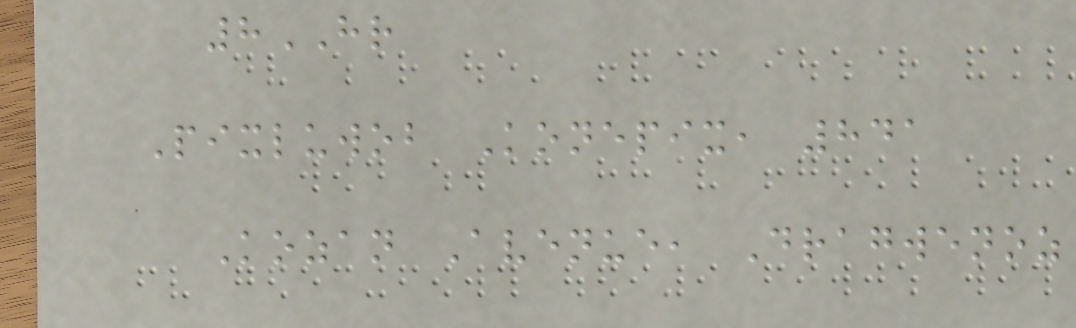8HR
Pixluwob Konepix, 841
Kozan Avenue, Dragwenoz
